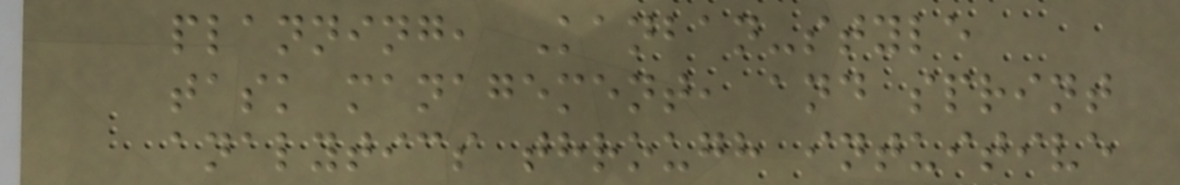planning, Kanban-style
task management, and sprint
analytics through intuitive
